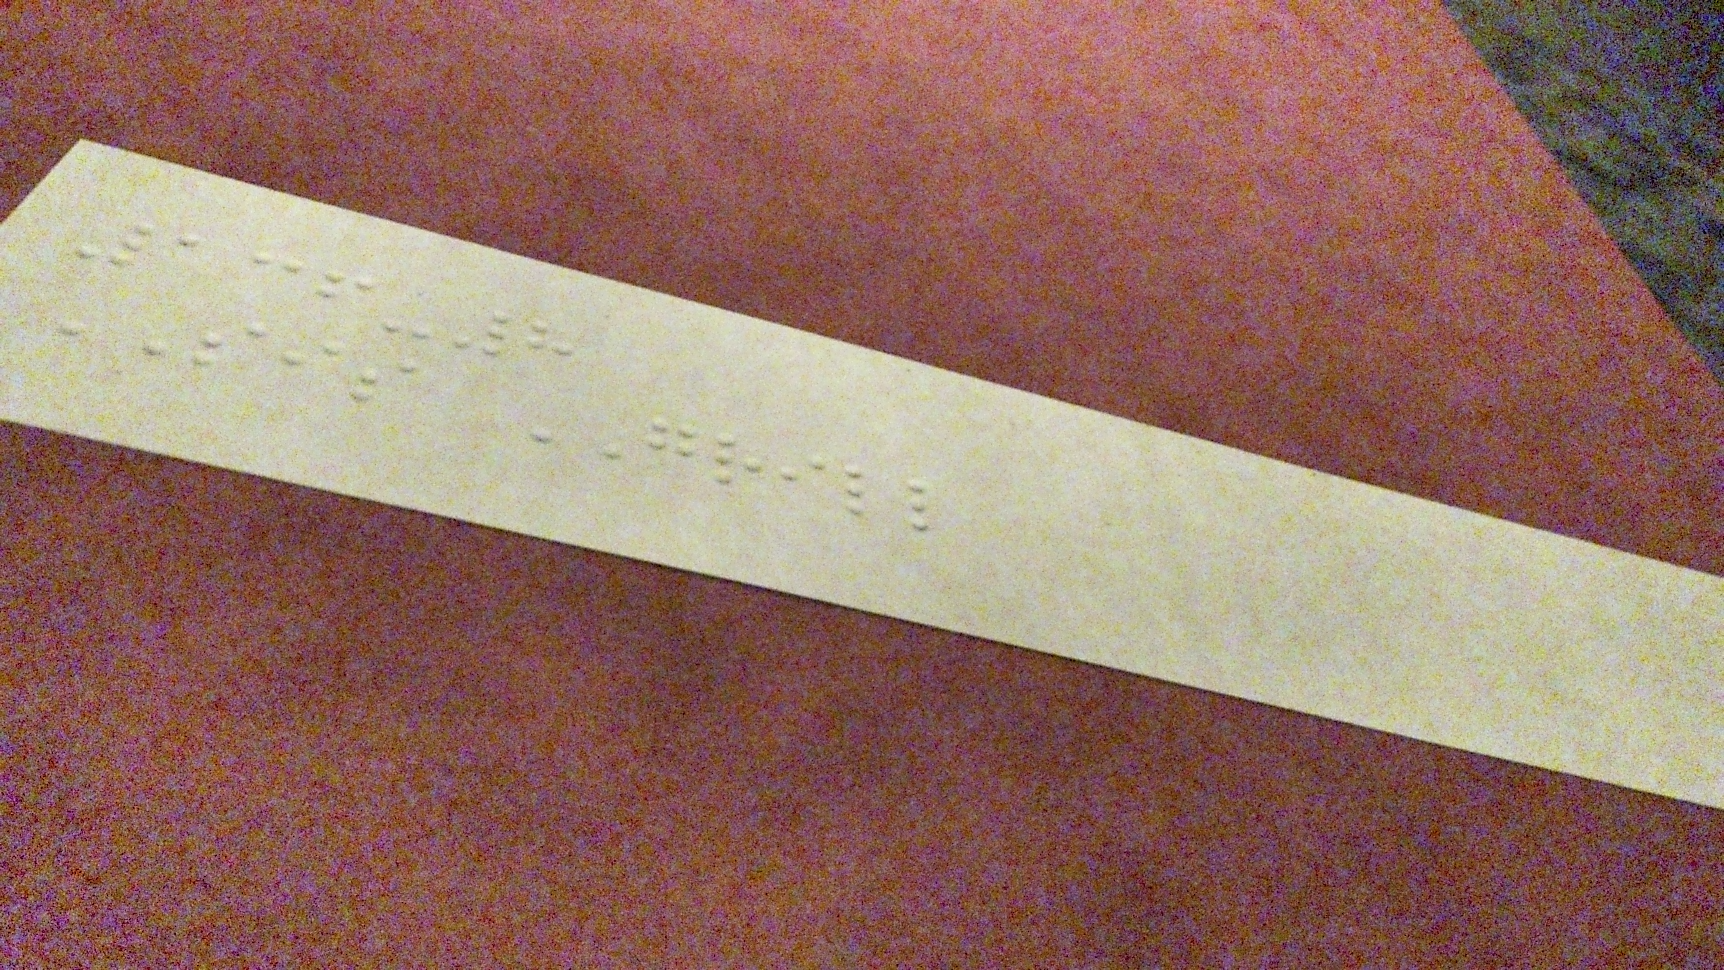136-8
SIS GRILL
